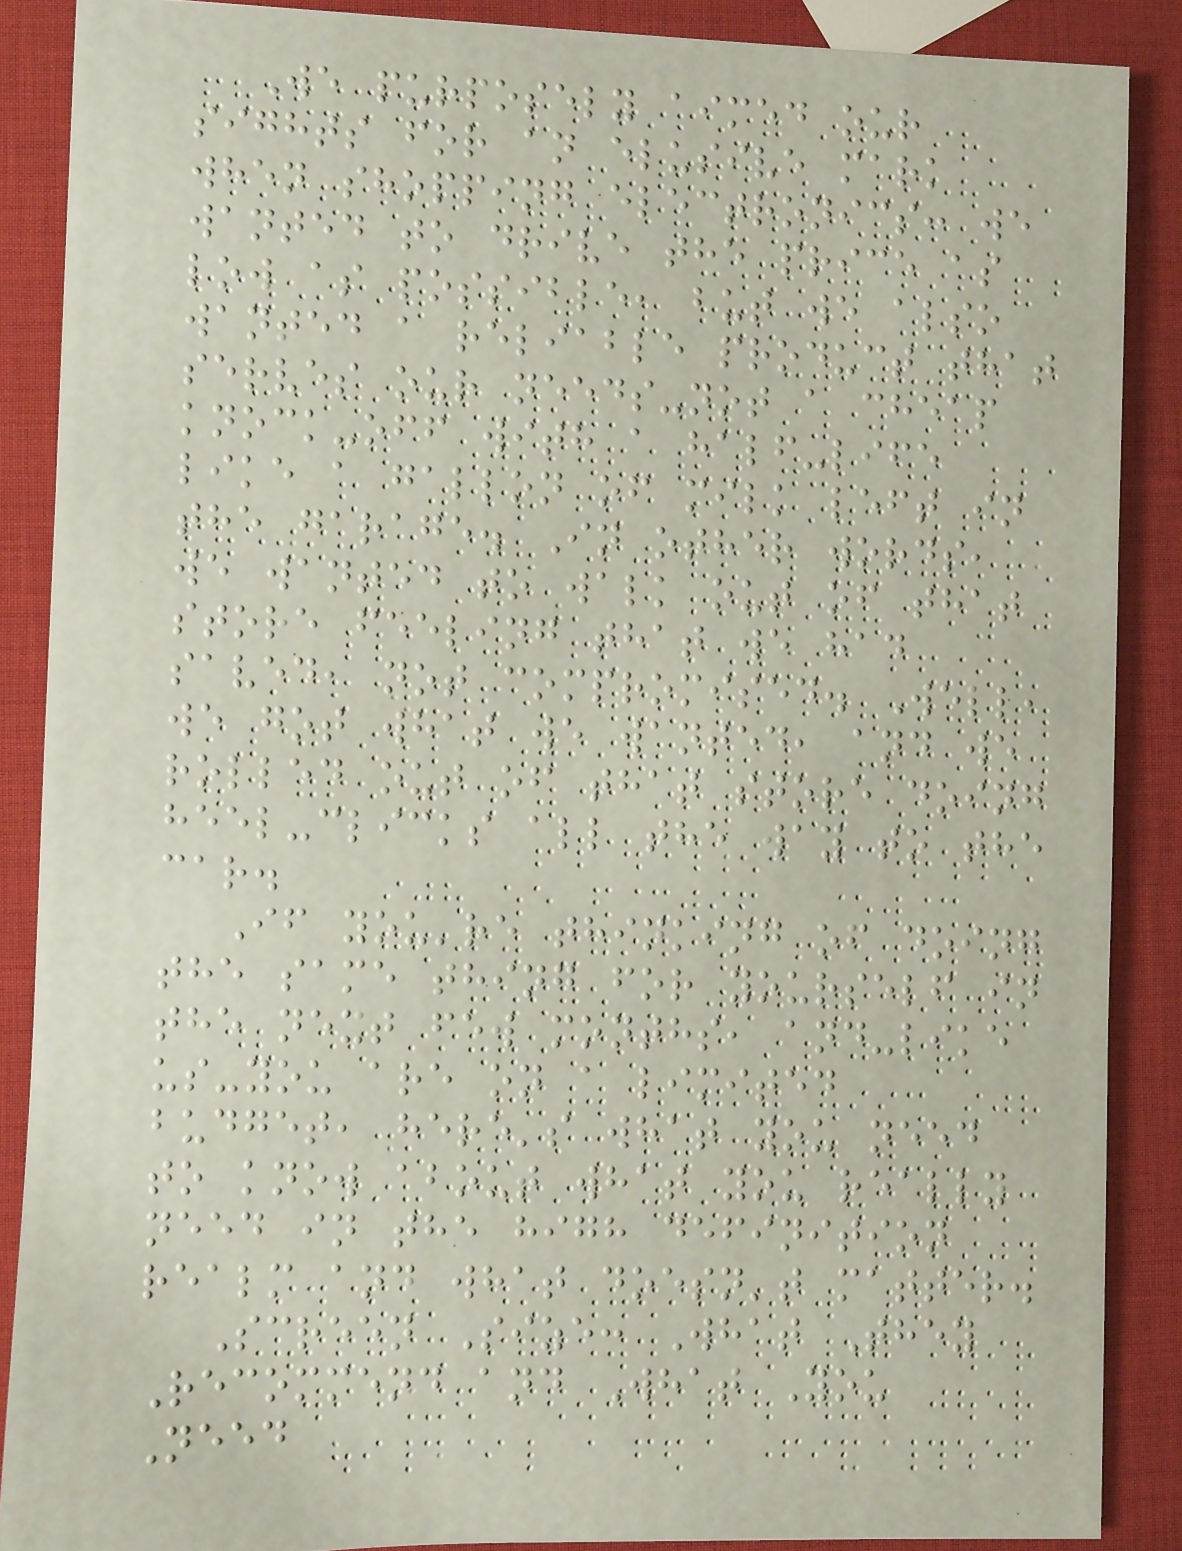We purposely aimed our
sights for an elusive mark
when shopping electronics: we
wanted to drive the price as
low as possible, but we also
wanted a reliable product that
serves our needs-not a cheap
knock-off with a half-life
like a gallon of milk left in
the garage. In other words,
we wanted to walk out of that
store feeling that we had
saved, not compromised. Well,
we got what we wanted, and we
rolled out of that store doing
heel-clicks all the way to the
car.
If you're thinking of doing
the same thing for yourself in
the next few months, and-like
us-you are on a limited
budget, here's what you need
to know about what you really
need in the high definition
realm and what doesn't matter.
Screen Size: What They
Recommend and What You
Need
